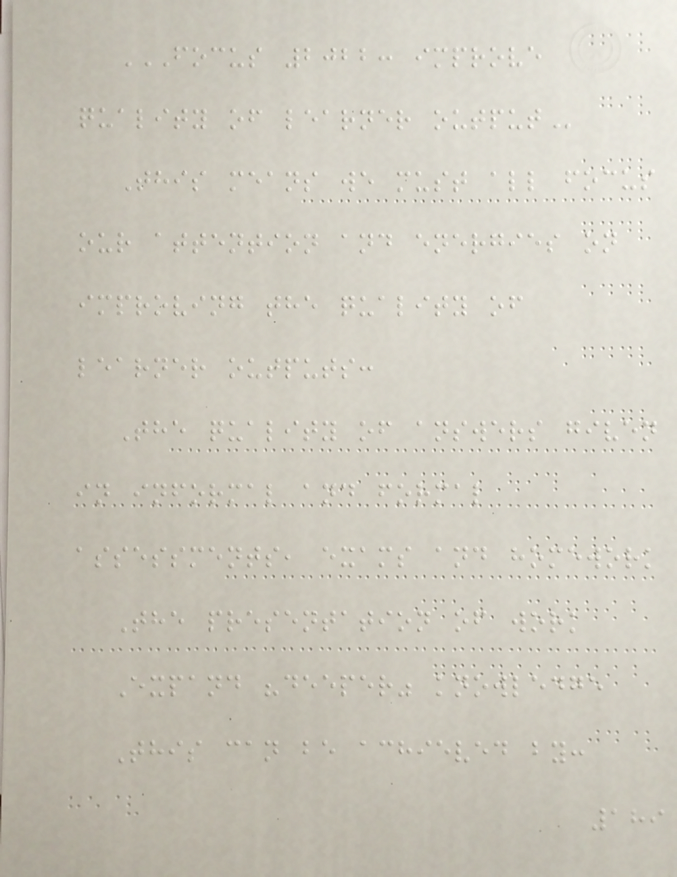FOCUS 2022: IMPROVE
QUALITY OF LEARNER OUTPUT
This means we must all focus
our attention and energies on
improving the quality of
learner outputs:
The quality of answers given
in informal and formal
assessments, exams and homework
The presentation of work
Expand "deeper" knowledge
This can be achieved by:
189
